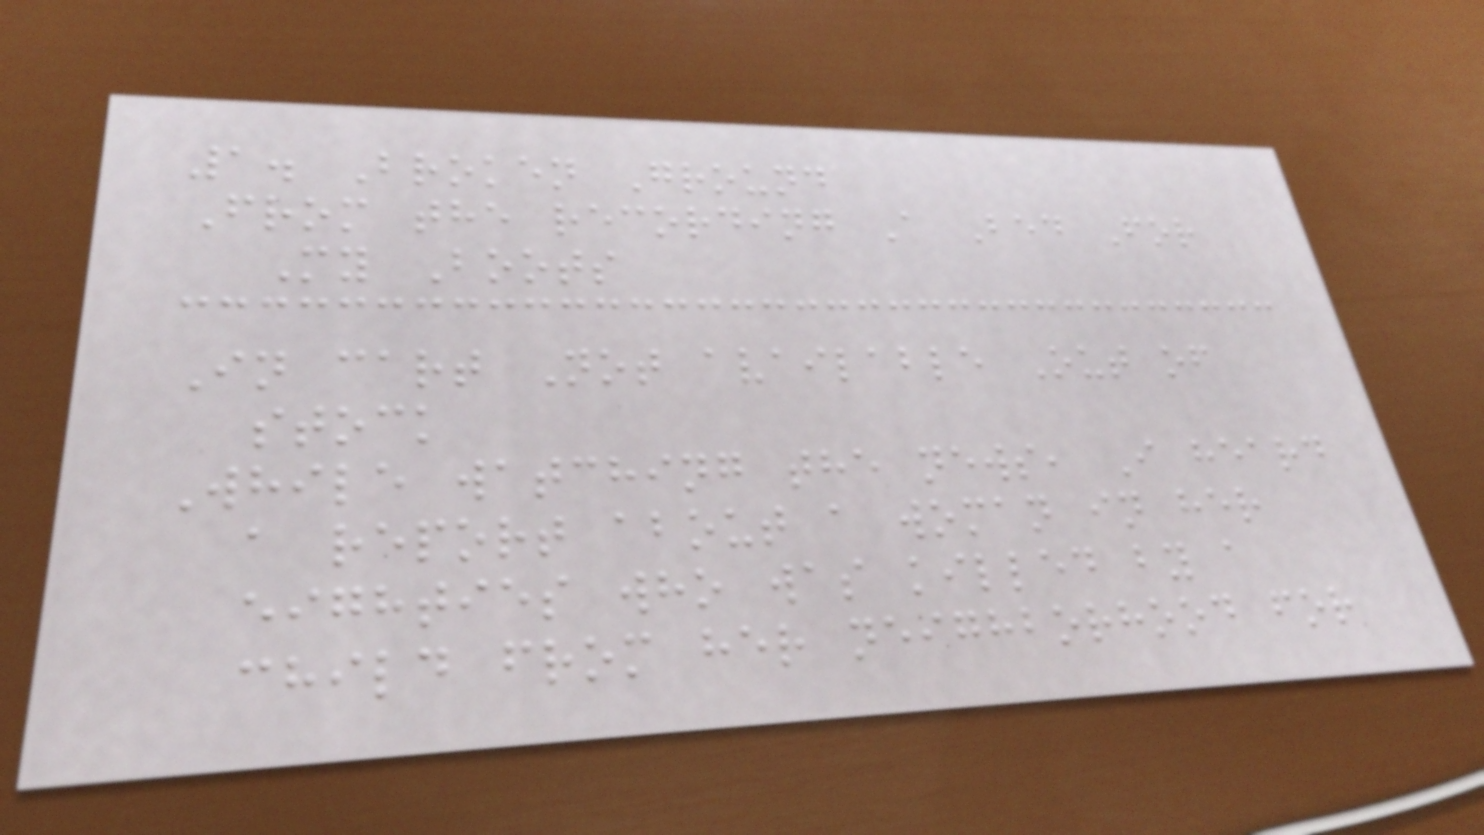1. Broken Ground
From the recording A Bed For
My Boots
In cart Not available Out of
stock
While watching the news, I heard
a report about a woman in her
eighties who was killed by a
child from her neighborhood for
